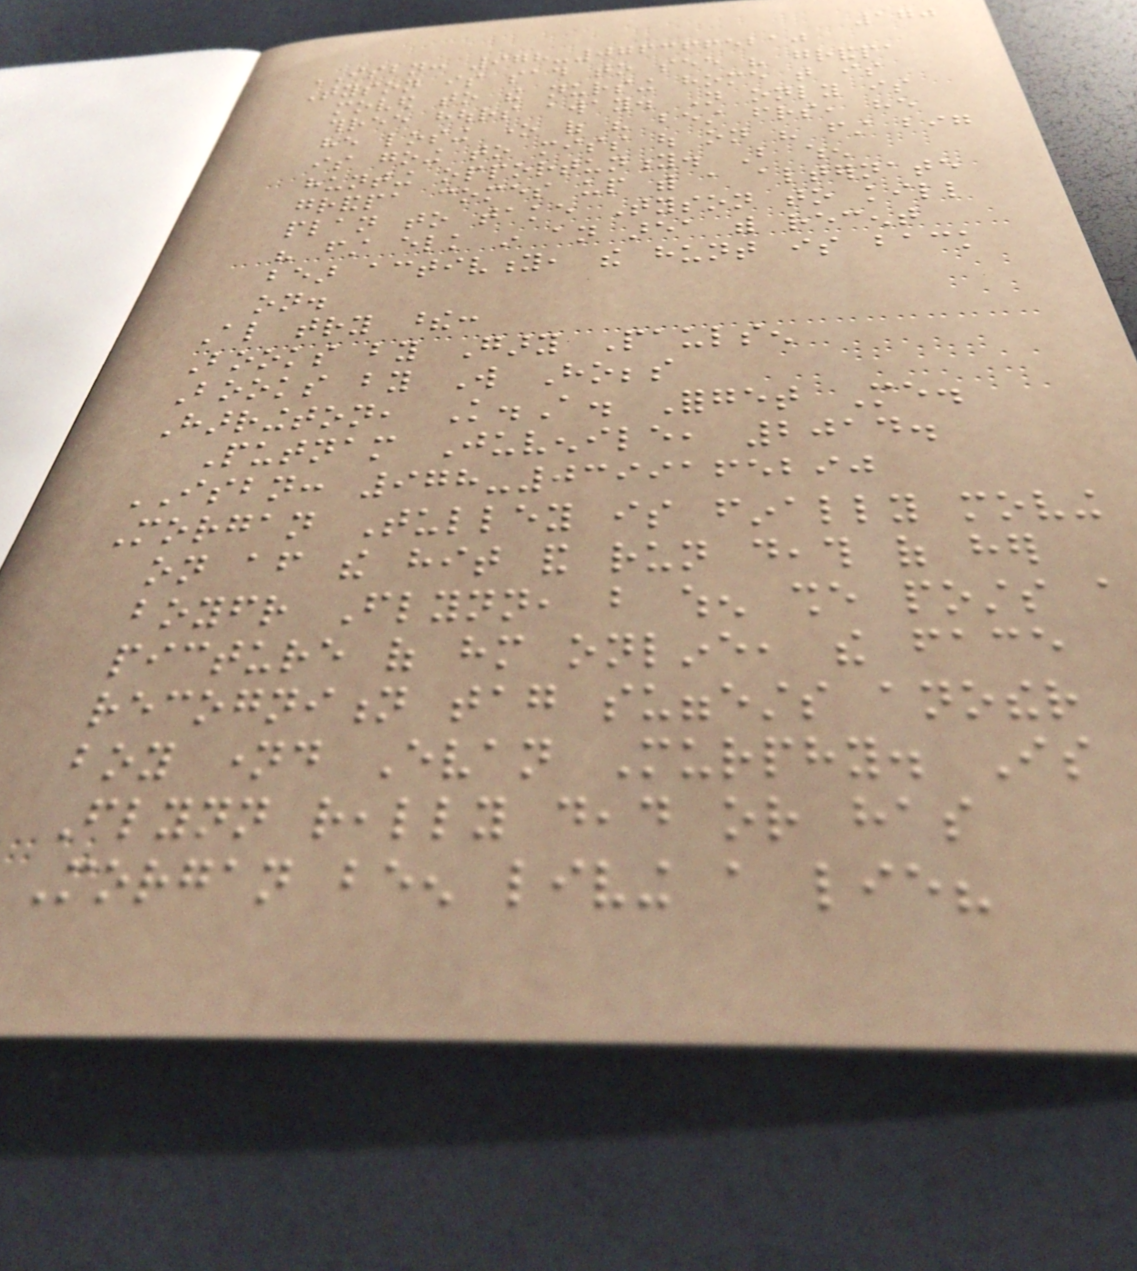170
ISBN: 978-0763665210
Tyson is sad to see his grandpa
moved to the nursing home that is
three hours away. Not only is
he losing one of his best friends, he
is going to miss out on his first big
hunting opportunity. But when
grandpa comes up with a alternate
plan to take Tyson to kill
his first elk in an area with recent
bear activity, the hunt is back
on.
Also try these:
Books by Gary Paulsen
Books by Will Hobbs
Harrington, K.A. Forget Me.
Putnam Juvenile, 2014.
ISBN: 978-0399165290
Morgan Tulley is finally moving
on after the hit and run death of her
boyfriend Flynn, but when she posts a
picture of him online, the face
recognition tag suggests another
boy named Evan Murphy. Is
Flynn really dead or has
Morgan been living a lie?
